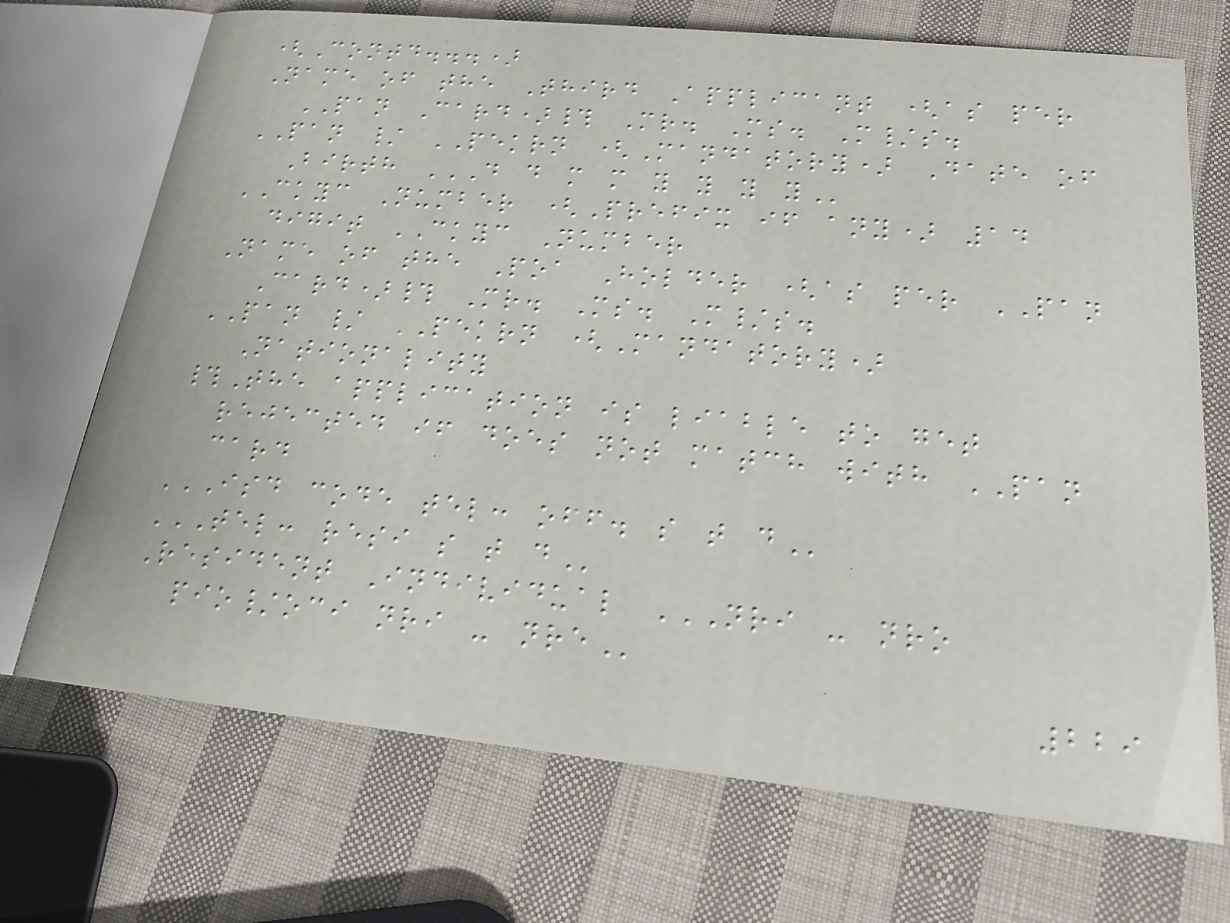(Contd...)
Name of the Third Applicant (as per
PAN Card)# Mr. Ms. M/s.
PAN / PEKRN (Mandatory) Date of
Birth D D M M Y Y Y Y
CKYC Number (Prefix if any) 14
digit CKYC Number
Name of the Poa Holder (as per PAN
Card)# Mr. Ms. M/s.
PAN / PEKRN (Mandatory)
Nationality
#The application is liable to get
rejected if does not match with PAN
card
ISD CODE TEL: OFF. S T D
TEL: RESI S T D
Resident Individual NRI - NRO
PIO/OCI NRI - NRE
229
